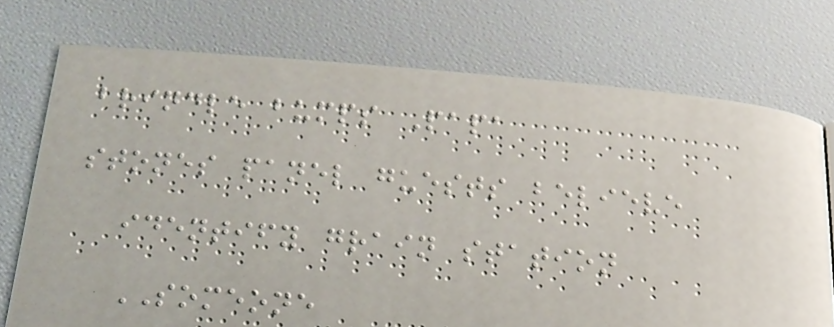brindle bumps Papa
stones panel guests believe
identify grain station
SOMEONE
